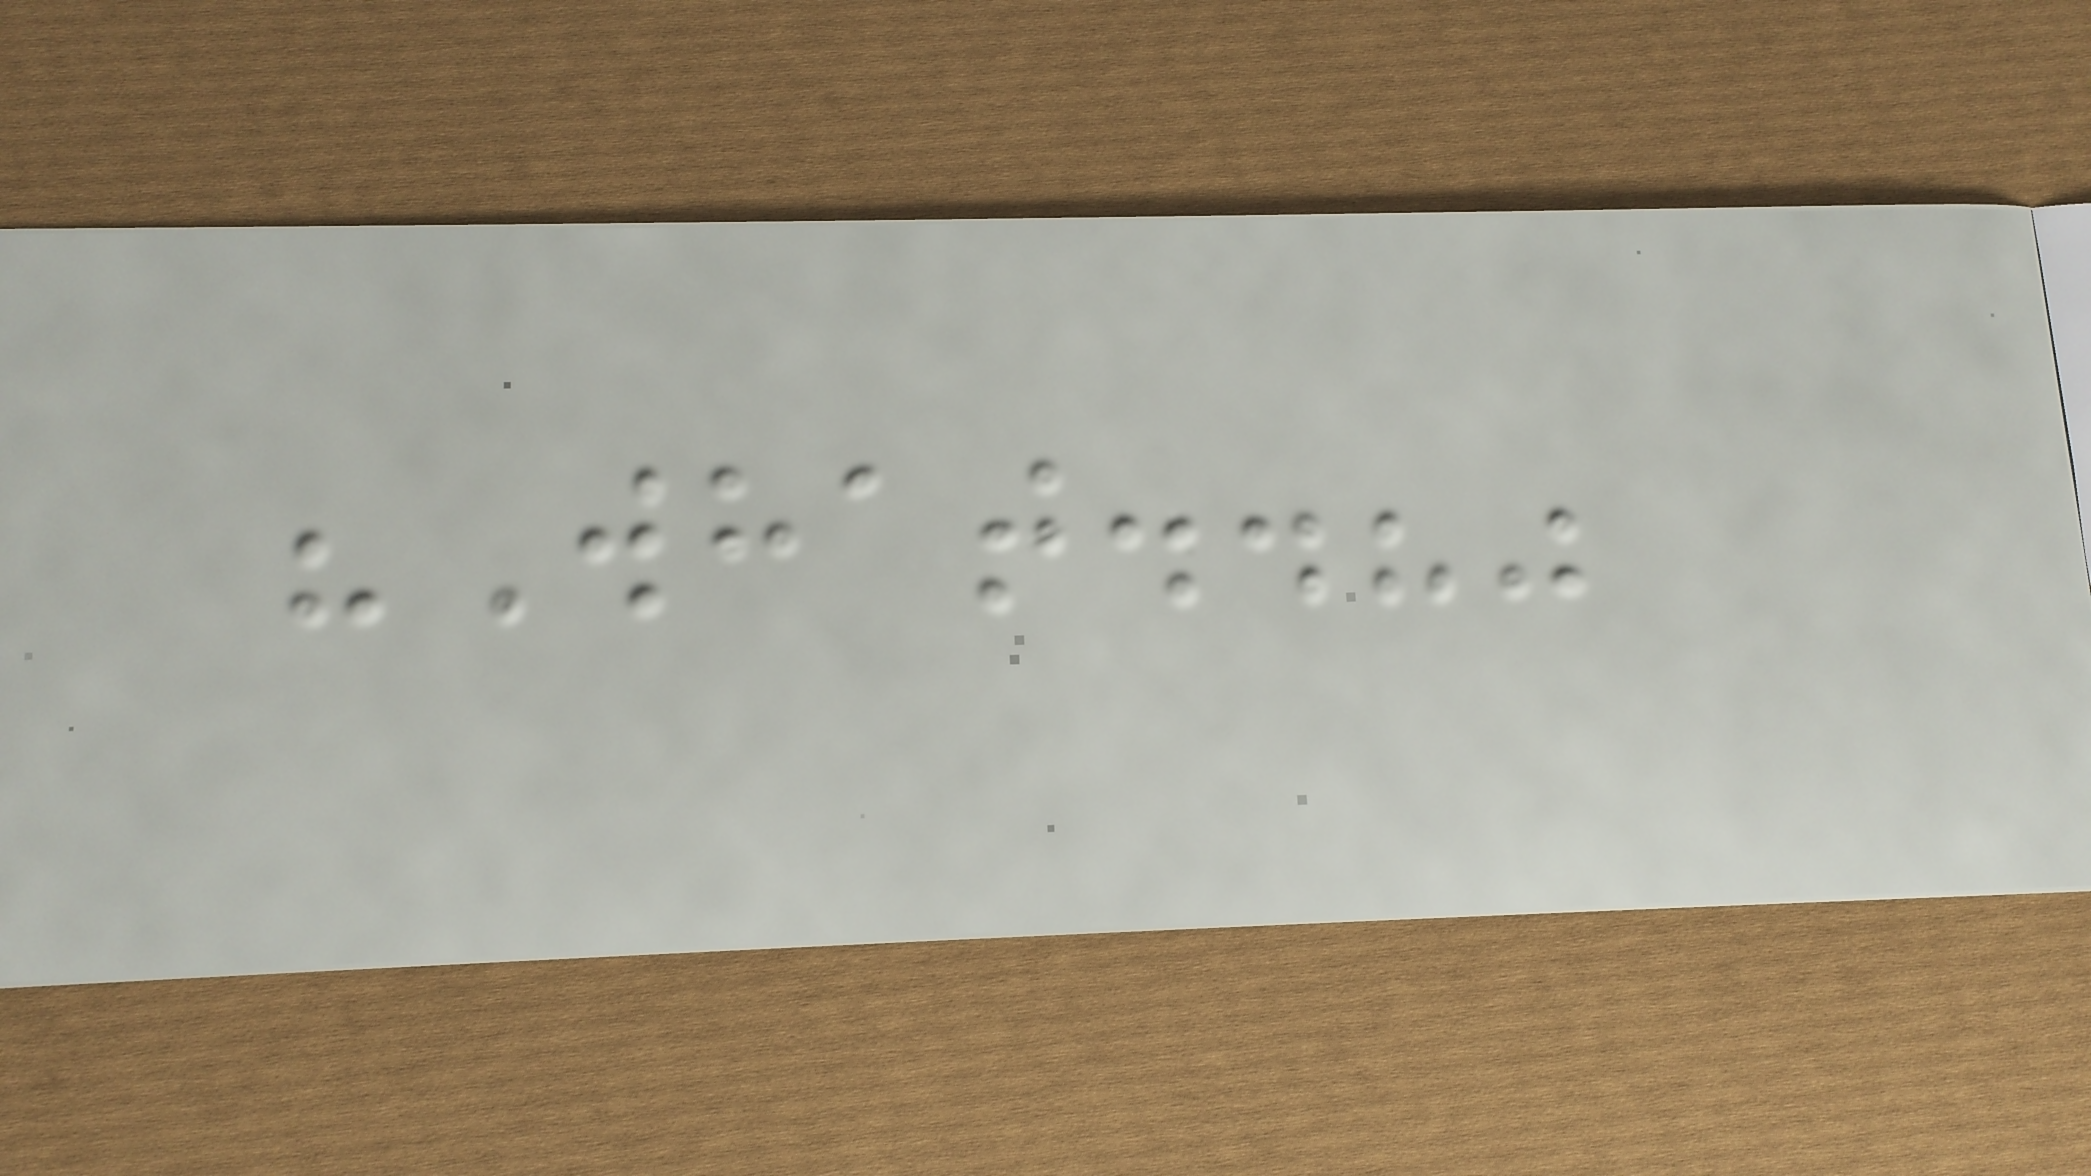"What..?"
